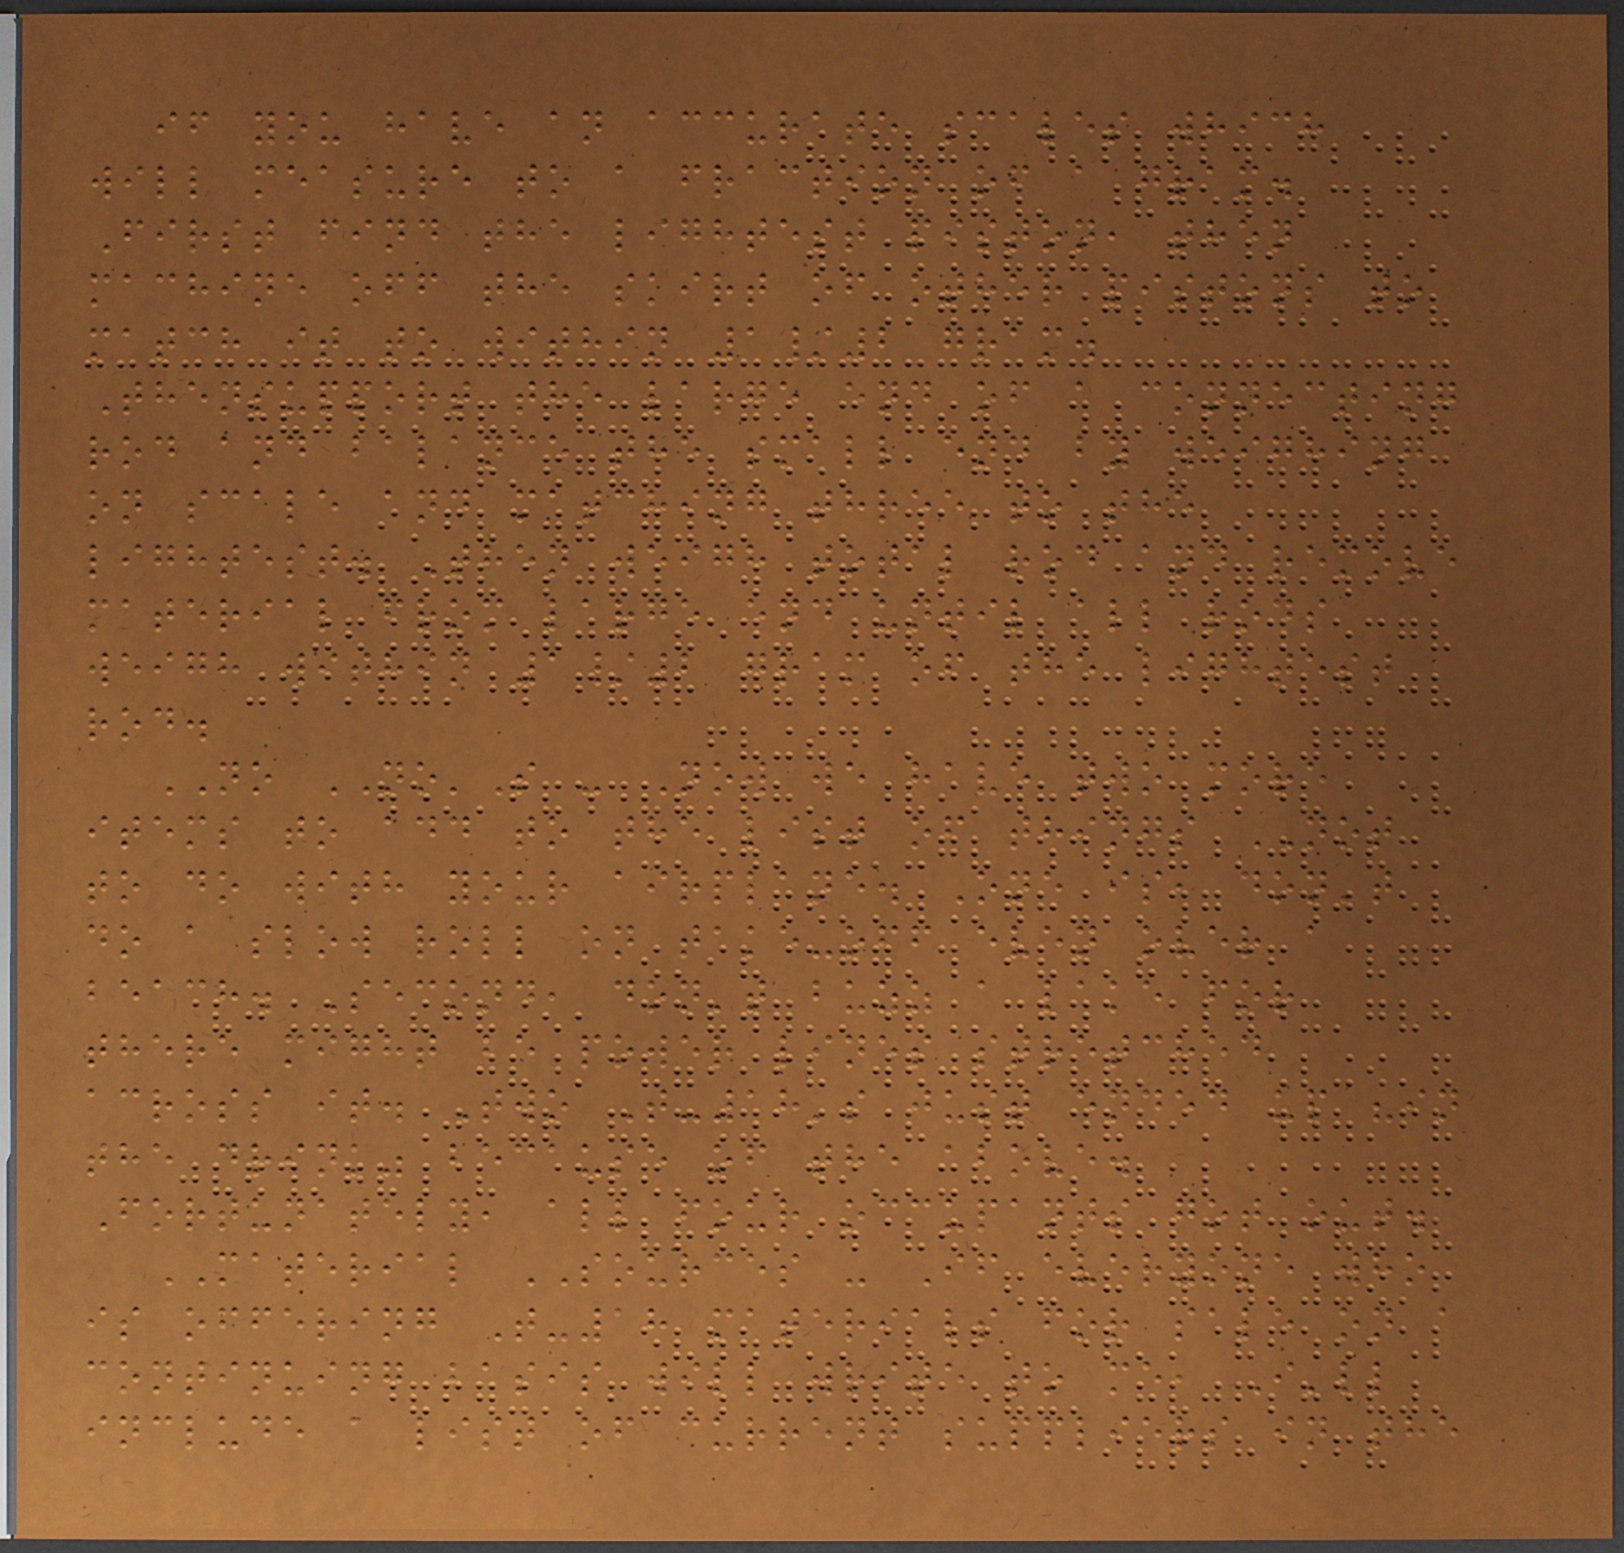if you have an accurate scales which
will measure to a fraction of a gram.
First find the lightest piston, then
machine off the skirt of other pistons to
match it to within 1/2 gram.
Thensupport the large end of a connecting
rod and balance the small end by weighing
on scale and matching three to the
lightest. Then weigh total rod and remove
material from large end until all rods
weigh within 1/2 gram of the lightest
rod.
NO NO'S - Now we have two more
items to add to the list of things NOT
to do with your airplane. One is, don't
do a slow roll on take-off even over a
beach. Second, don't buzz a lake for
there might be power lines stretched
across it. Two T-18's just ended up "in
the drink" because of the above.
Fortunately, all four occupants got out.
MATERIAL SOURCES - If everyone who
is offering T-18 materials for sale on a
continuing basis will write to me, I'll
include a list of current suppliers in the
